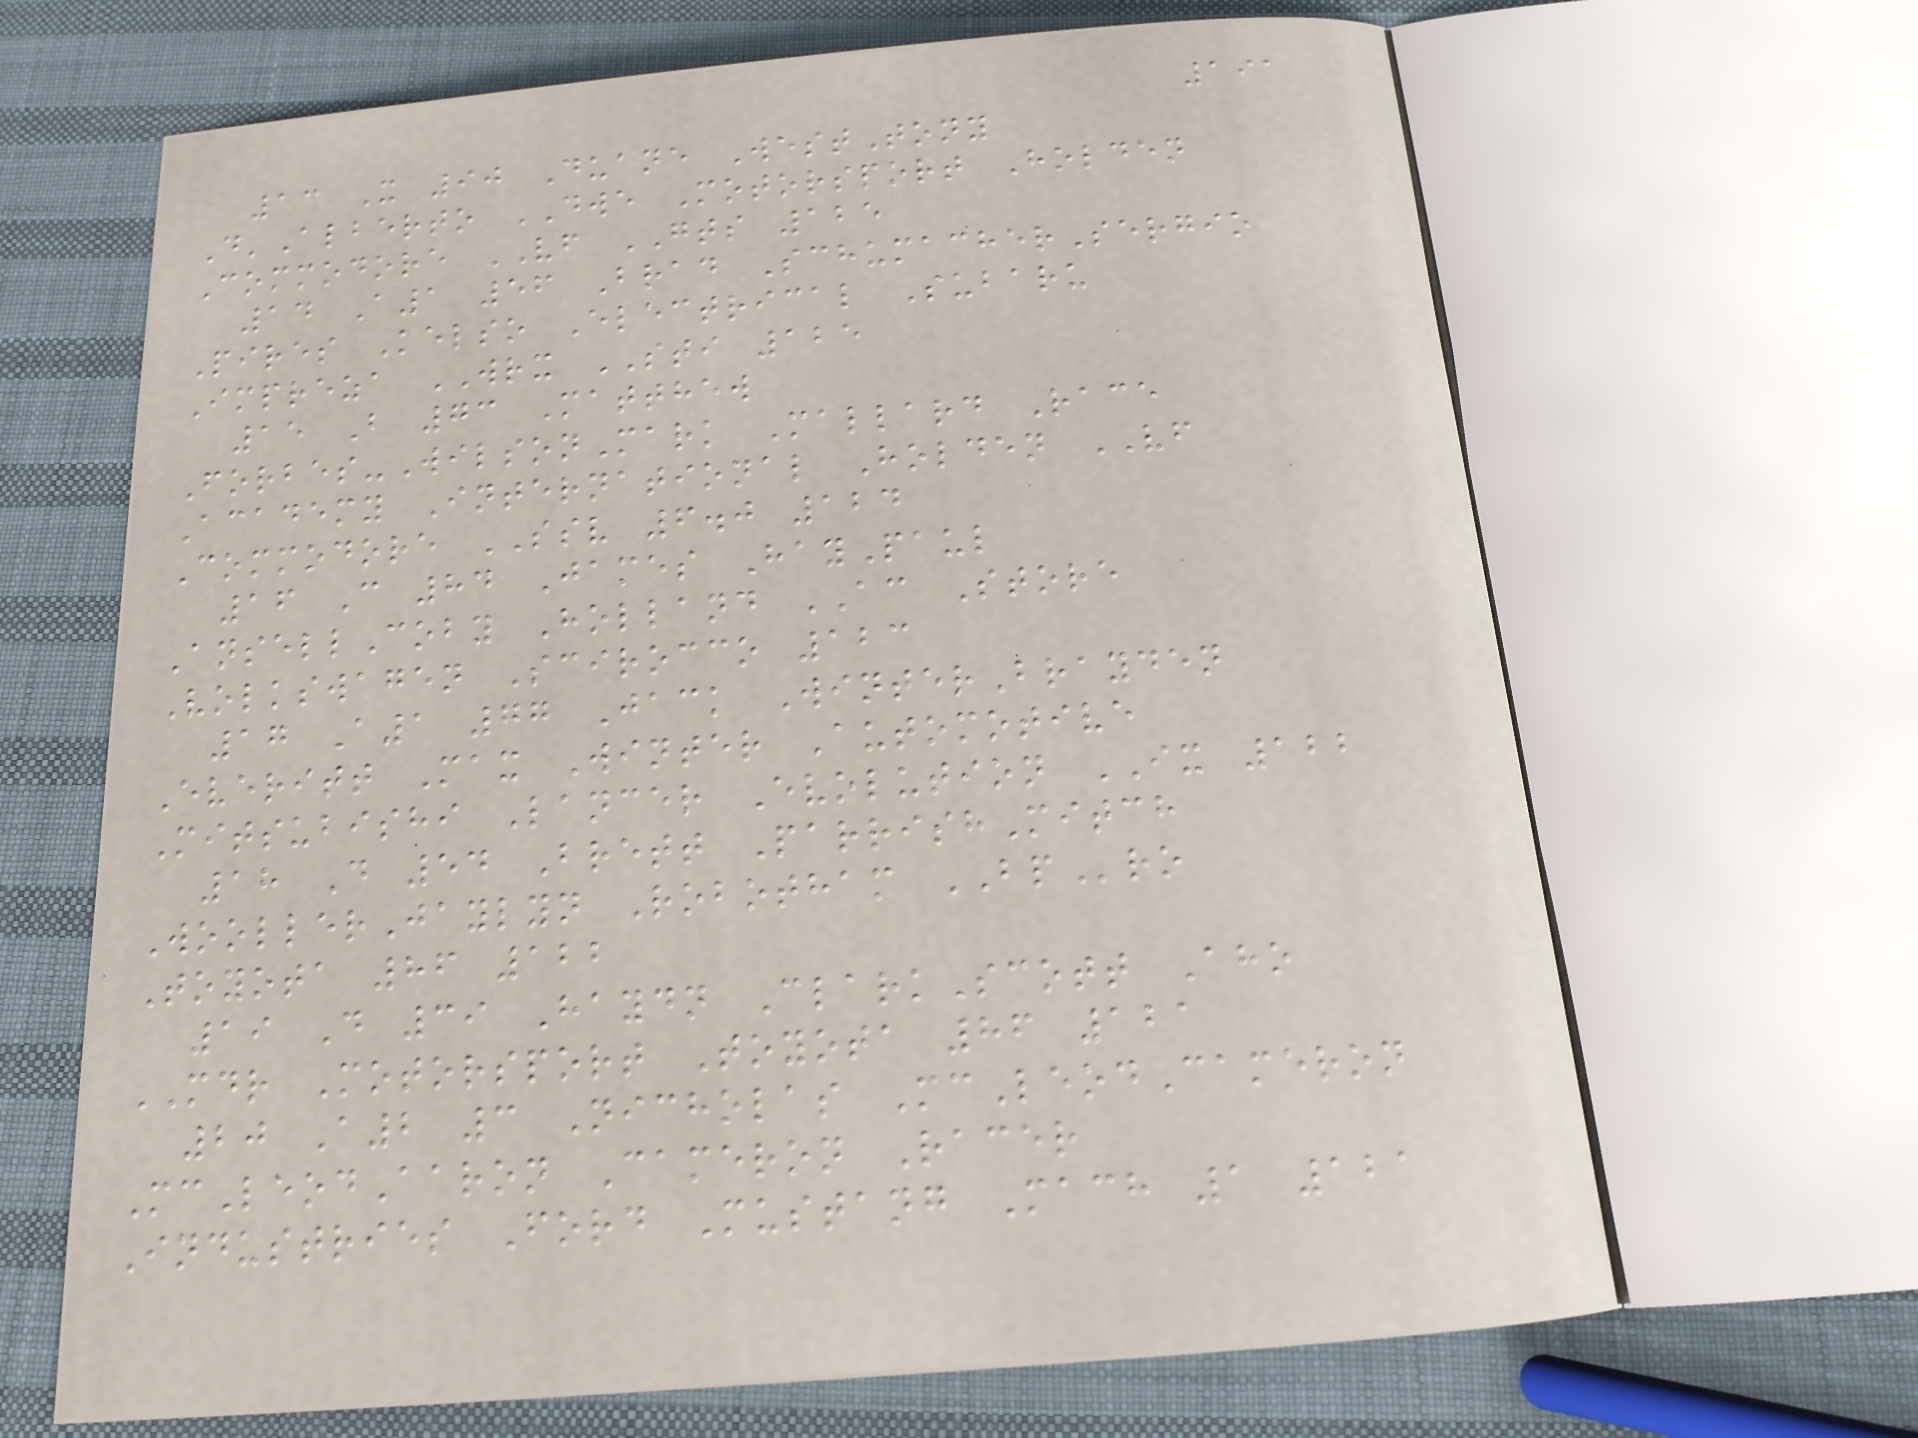191
13 X 90 Duane WestTony
D'Alberto DWE Motorsport Holden
Commodore VF GTS 125
14 A1 56 Brad SchumacherSergio
Pires Kelso Electrical Subaru
Impreza WRX STI 125
15 B 73 Matthew
Forbes-WilsonMark Mallard Race
Academy International Holden VF
Commodore SSV 6.0 124
16 C 84 James HayPaul
AnsellCoby Holland AC Store
Volkswagen Scirocco 123
17 A1 77 Jack WinterBrayden
Everitt Max Winter Automotive
Mitsubishi Lancer Evolution IX 122
18 D 54 Brett ParrishMitch
WoollerJaylyn Robotham BPro
Toyota 86 122
19 D 39 Haydn ClarkScott Aho
MDR Motorsport Toyota 86 121
20 A2 3 Nicholas McLeodCameron
McLeodAaron Cameron Racer
Industries Ford Mustang Mach 1 121
